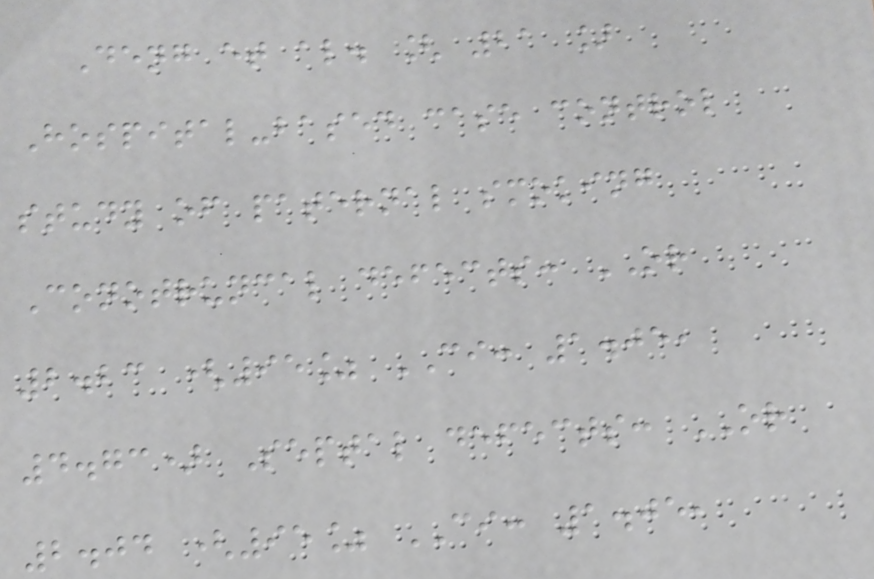Deng et al. [ 21 ]
Hospital-based case control
study of paternal smoking
Conotruncal defects: OR
2.23 (95% CI: 1.05,
4.73) Septal defects: OR
2.04 (95% CI: 1.05,
